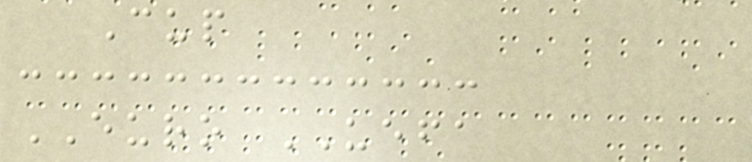Cup
EURO UEFA
